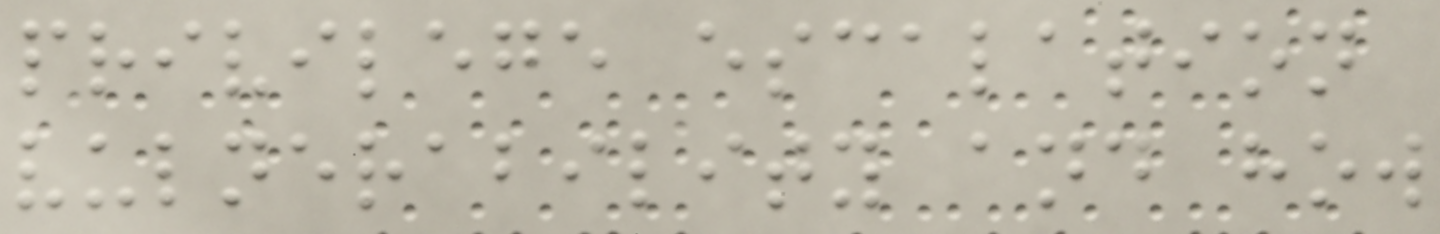privilege escalation
vulnerability and how
